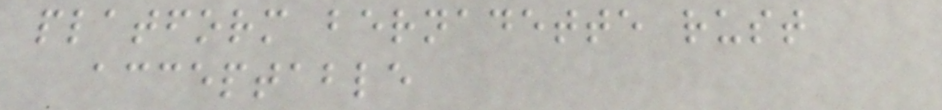platform bernadette rust
acceptable
